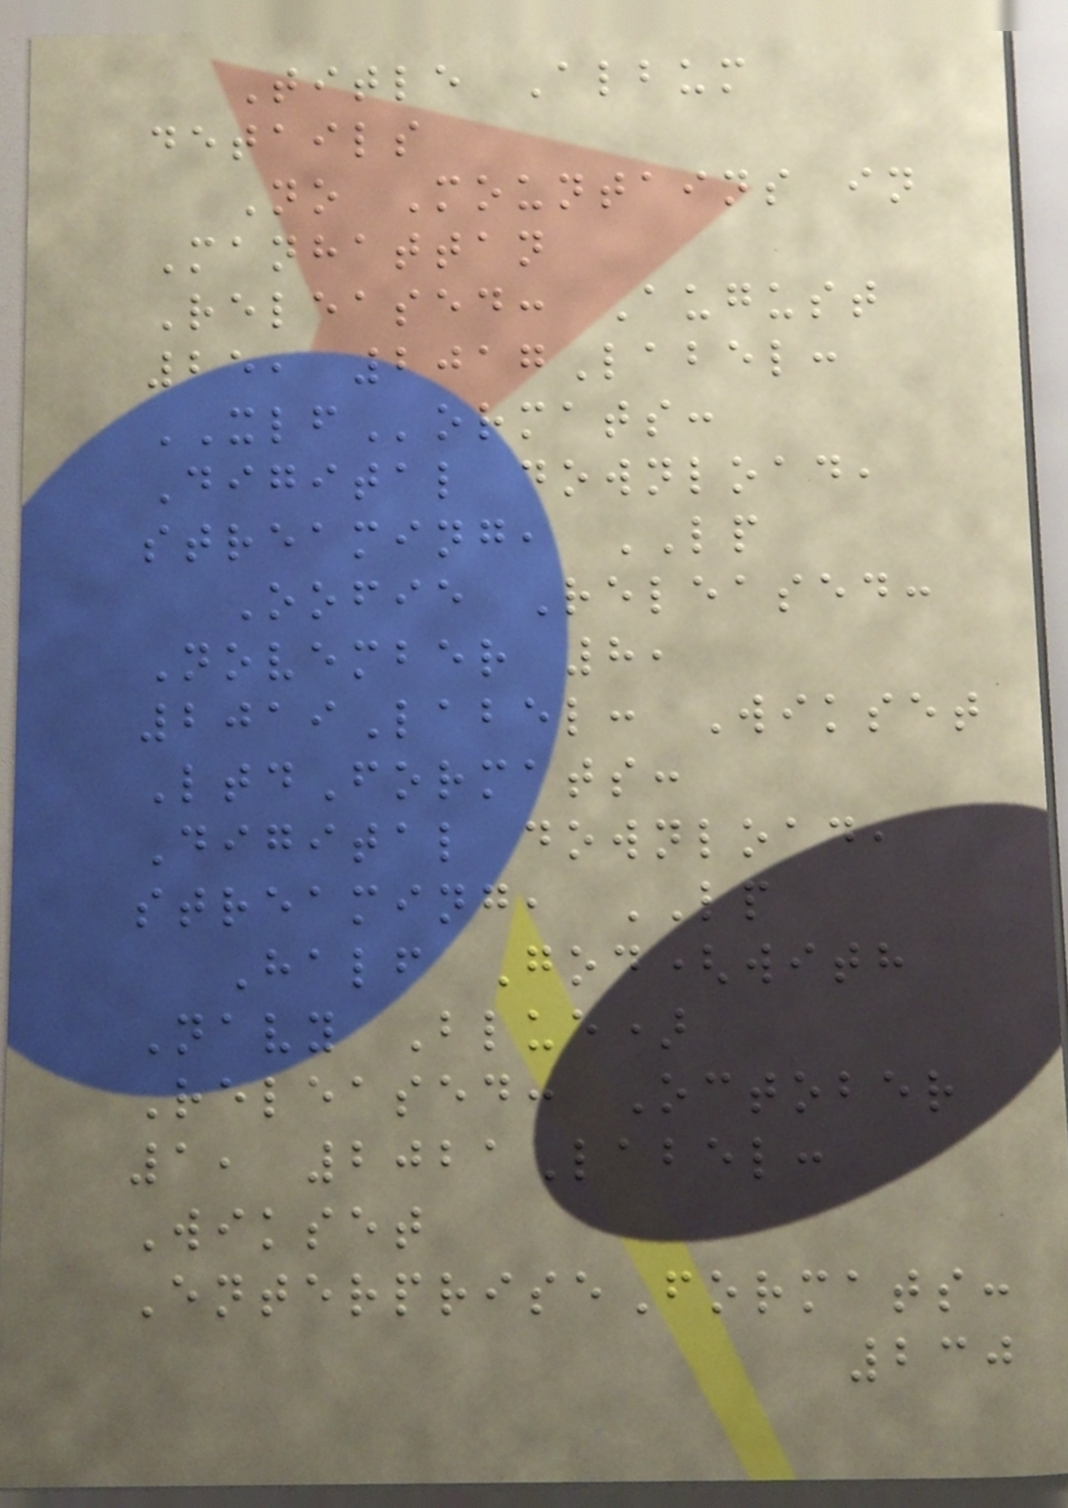Title Album
details
No Mountains in
Manhattan
Released: August
25, 2017Label:
XLFormats:
Digital download,
streaming, LP
Oofie Released:
November 8,
2019Label: Wikset
LtdFormats:
Digital download,
streaming, LP
Half God(with
Navy Blue)
Released: October
1, 2021Label:
Wikset
EnterpriseFormats:
230
